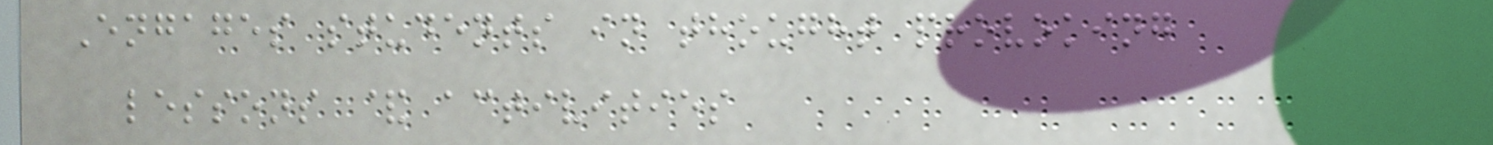Engages students in thought provoking
lessons & activities
